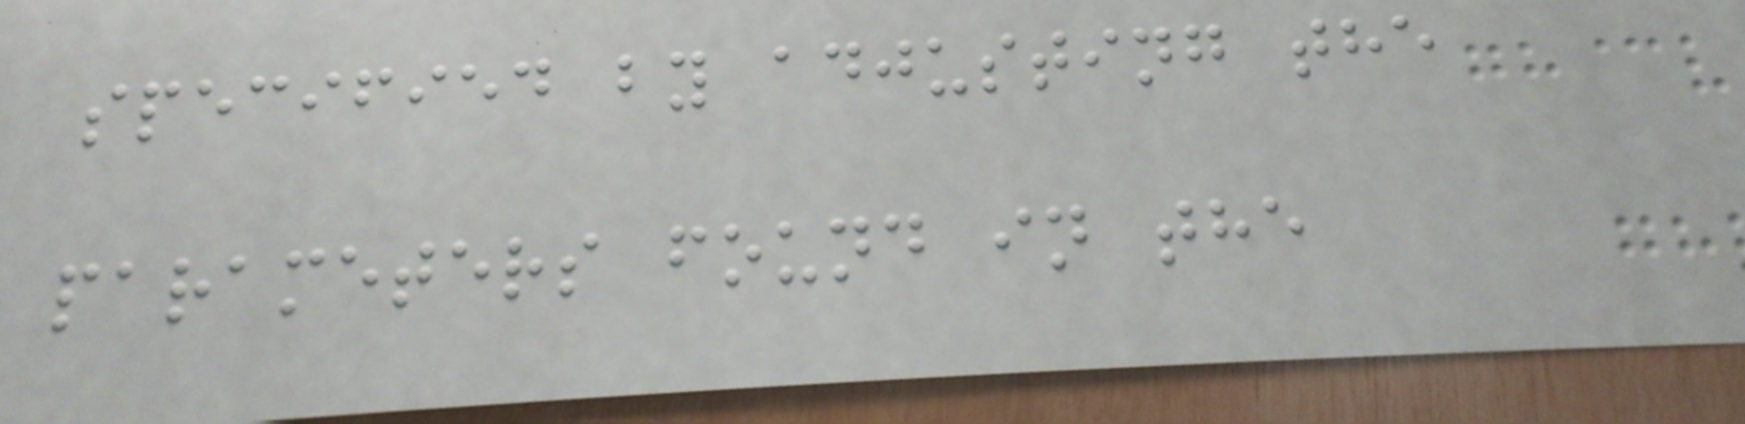specified by adjusting the
parameters found in the
